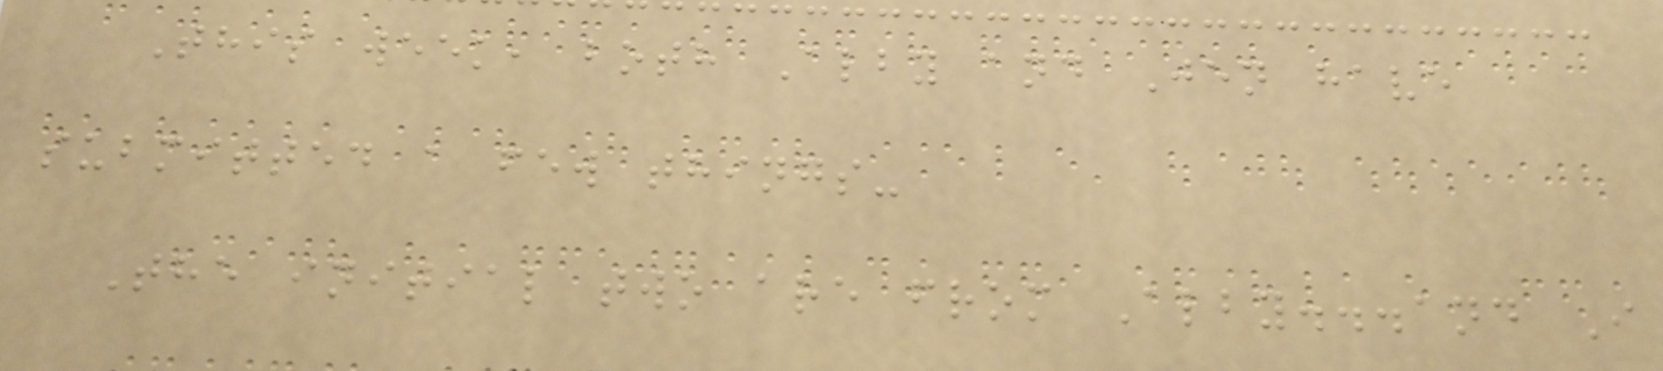This week, both Alby and Jen have
submitted a few things-
The initial two are from Alby...and I
